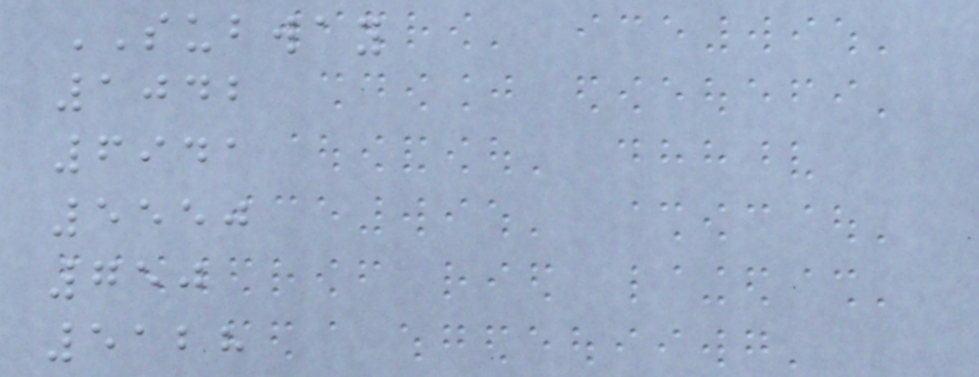SUBWAY
1042
6941
5550
750
5128
